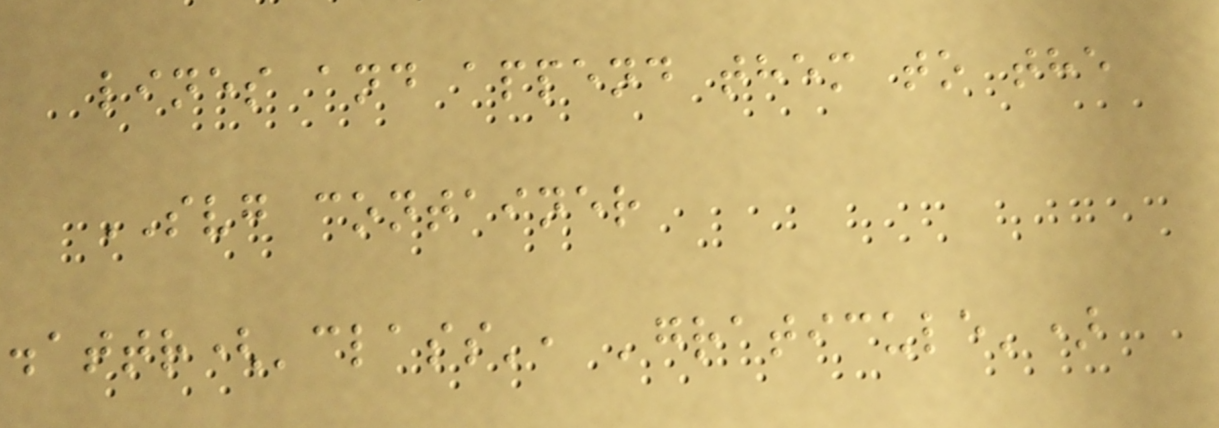lines and append them to the
SVG container
.attr('class', 'graticule')
